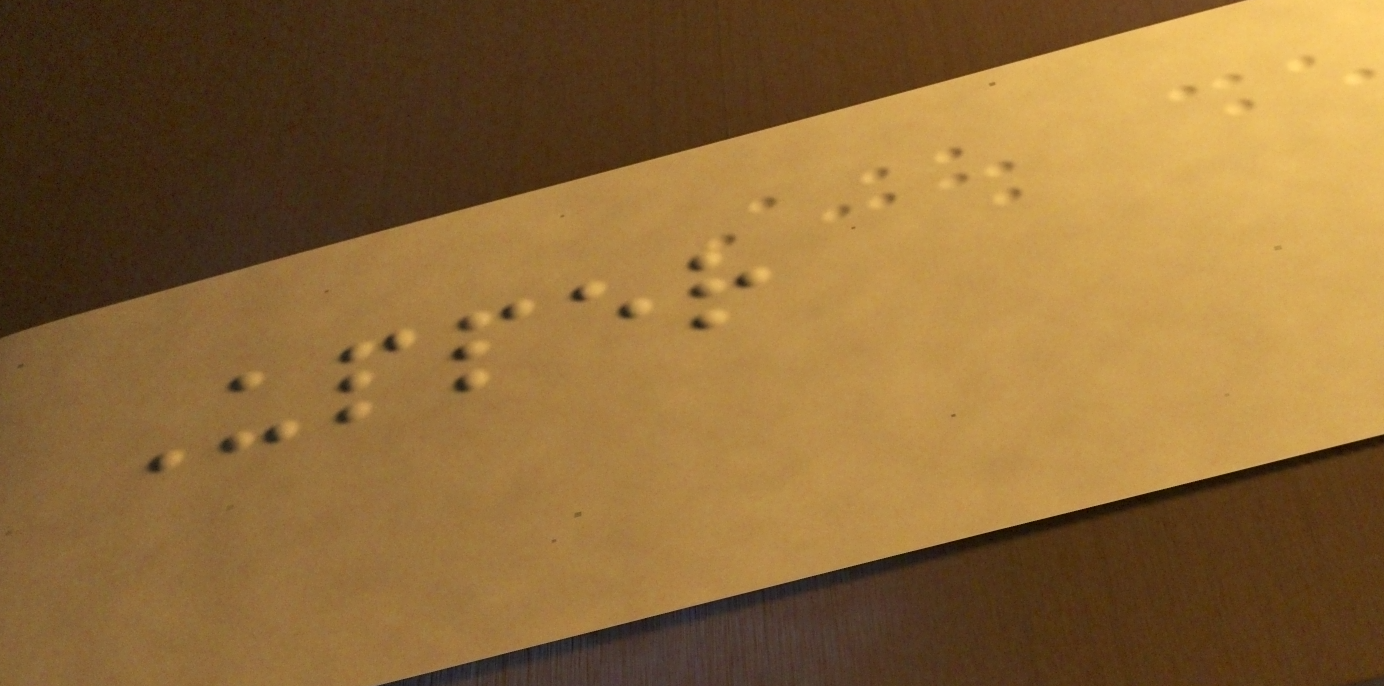Upper
